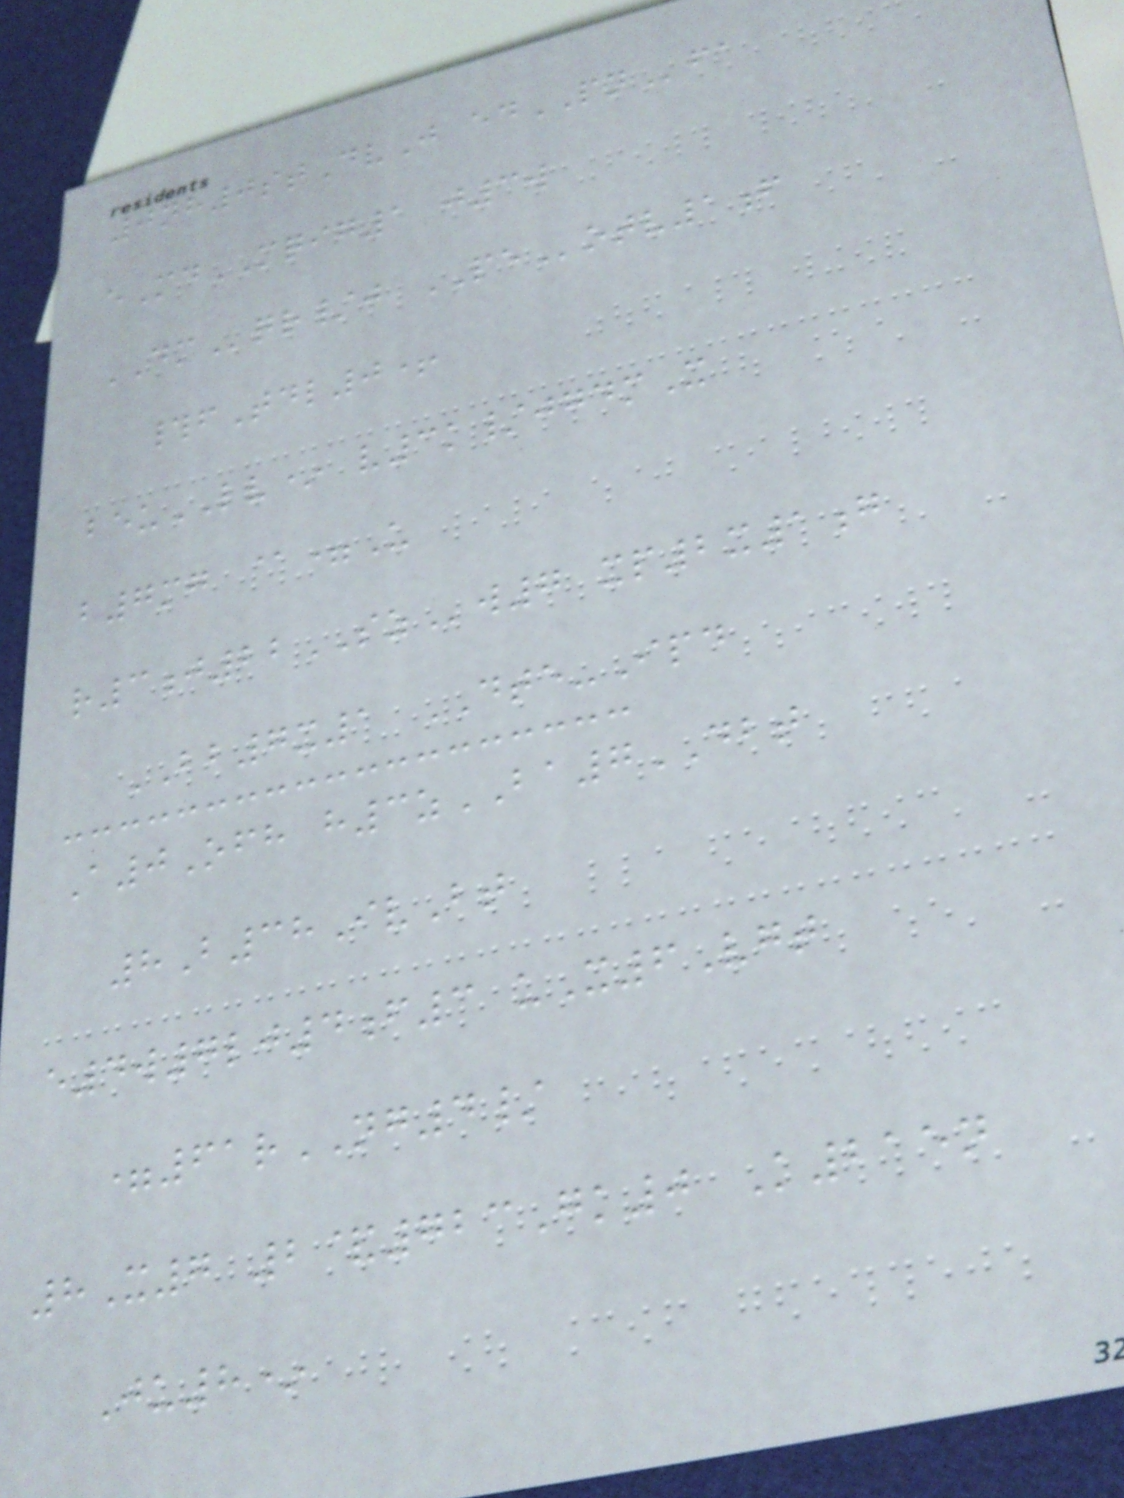0nh0stDvJ edPNfa
eMdMQIG1 j3w
DMqr/j PEotv1f
#fTdl0+
beuLV* v3k/jgdmX
b7mg @=U
r3j22SZw7 xp2x1g
BB7x1 DTE-Ipd
A0Ofh h3zBA7DBT
8B38IvBt
e4w7lj4f3 uX6Vgt
=61rNG4/
8X7 2&723Gk0 K215n
Ju8*
